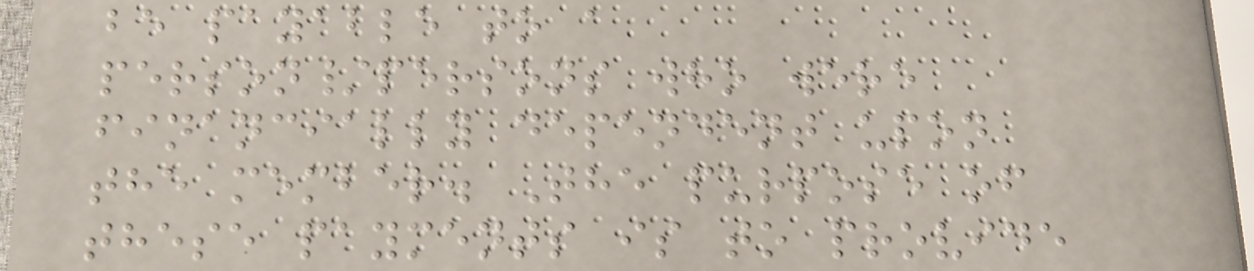be payable to a
person/persons who were
financially dependent upon
the member. The purpose of
these payments is to provide
